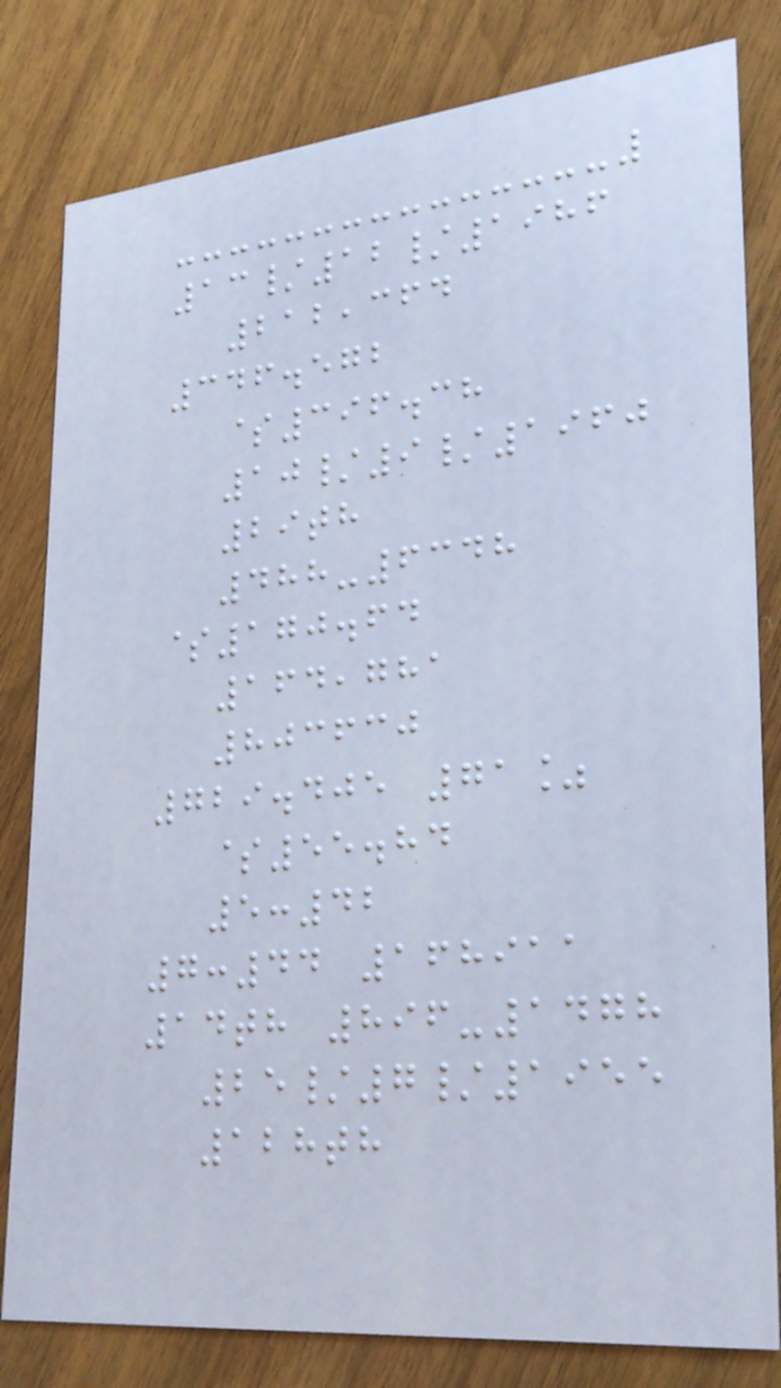13/12/1986
212,364
346.572
$396.38
10/9/1960
29th
488-6348
$170.64
164,781
803630
729.405 71%
$55.84
5:42
7:44 168911
14th 896-1478
25/7/1955
128th
